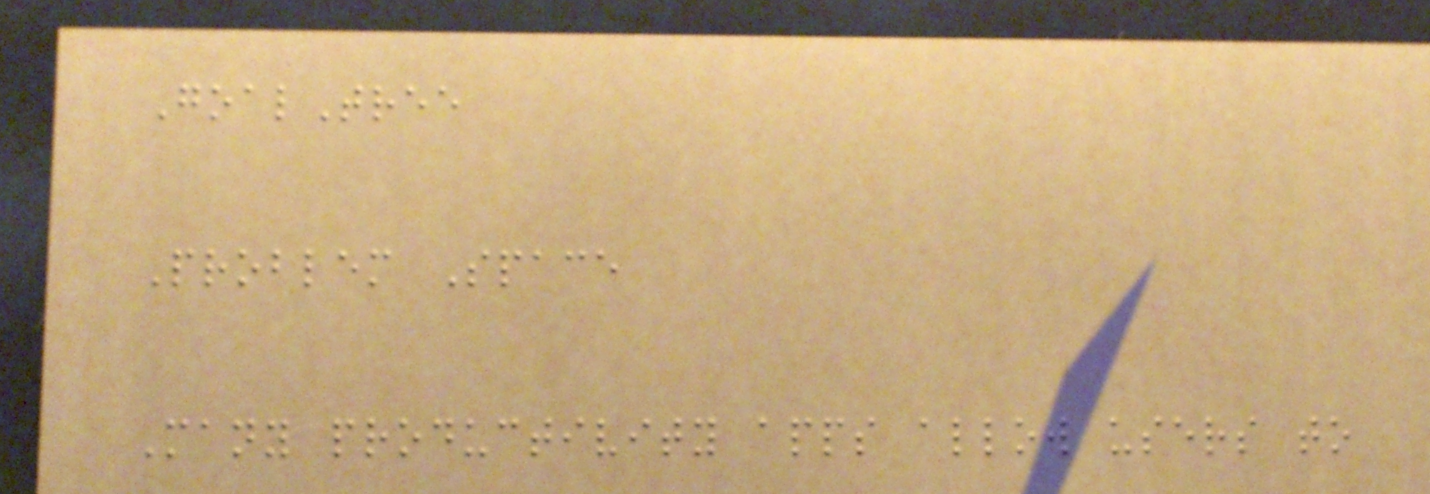GoalTree
Problem Space
Many productivity apps allow users to
